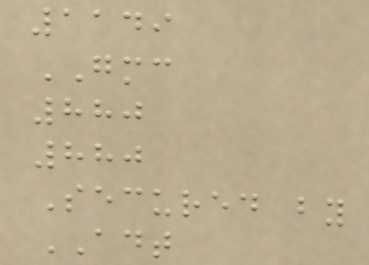1149
GMC
880
880
Secured by
ADT
